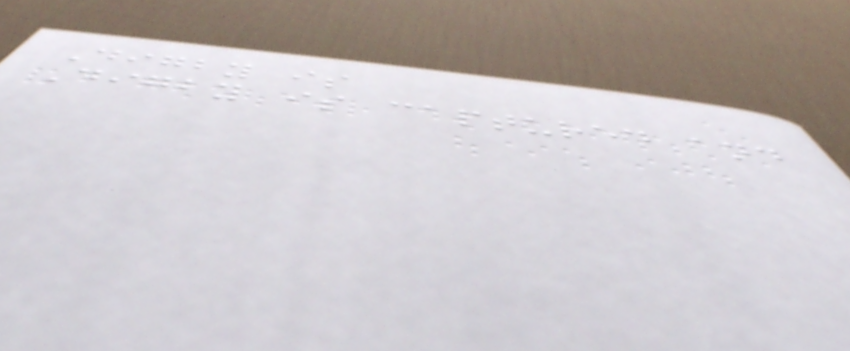Digby is
Digby is captured and
